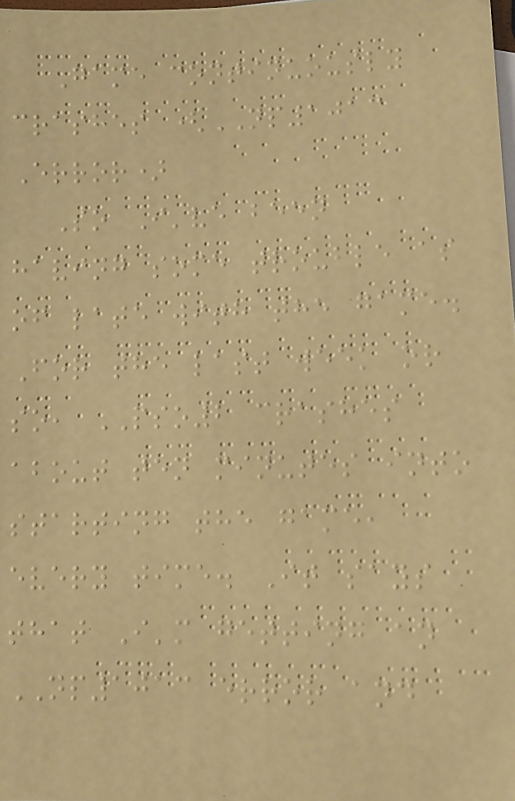Game continuously
crashes (NP1013
Error)
So I've been
having some trouble as
of late with the game.
For the last week or
so, PSO2 crashes
about ten minutes into
starting the game,
every time. It says
that I'm getting an
NP1013 error and
